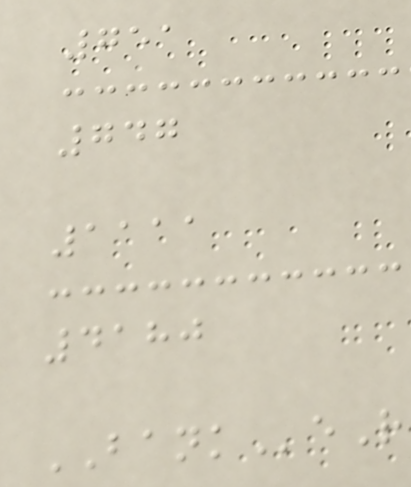751
747
1111
4180
BANKeR
